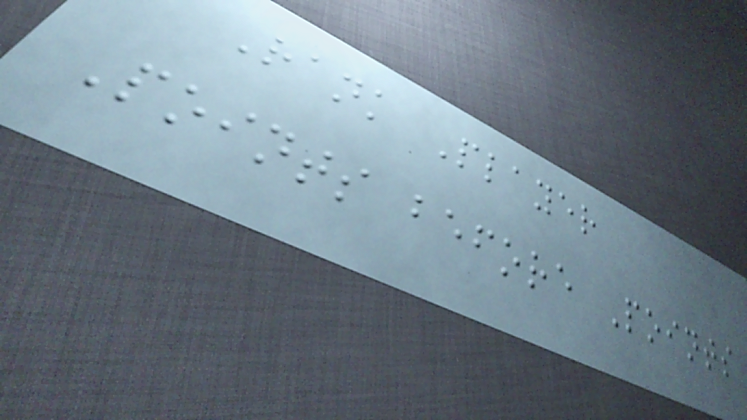Rank Player
Points before Points
